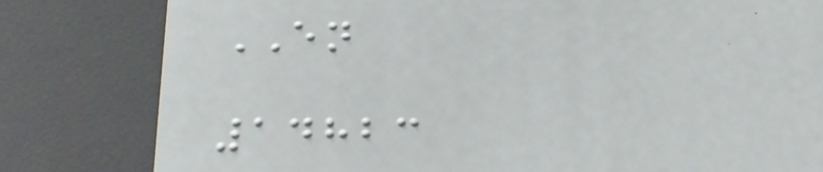EN
14823
